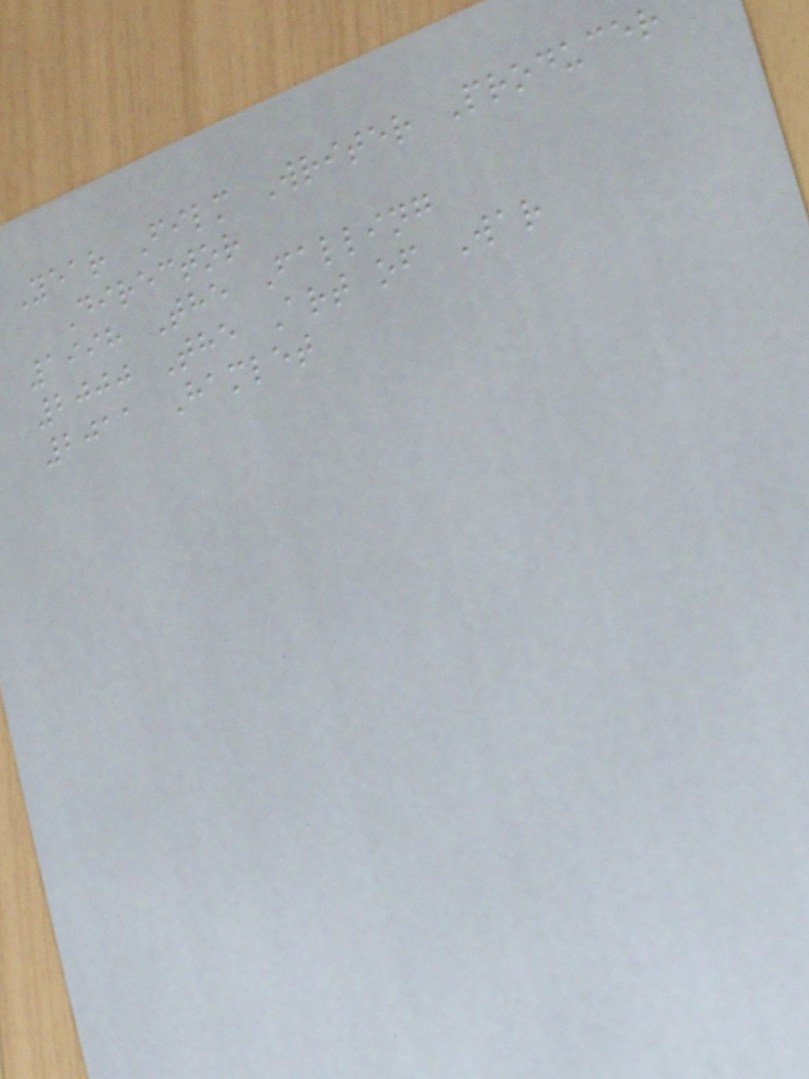Year Film Writer Producer
Director
1998 The Falling
2000 The Art of War
2011 Hamlet
